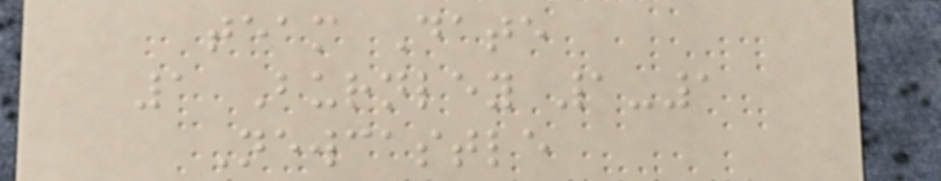team Date
1 Burnley 1-1
Newcastle
